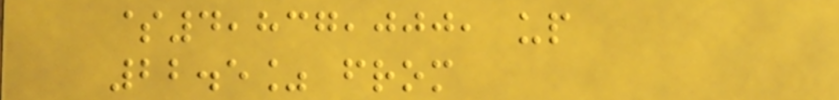$4,837,000, up
22.5% from
